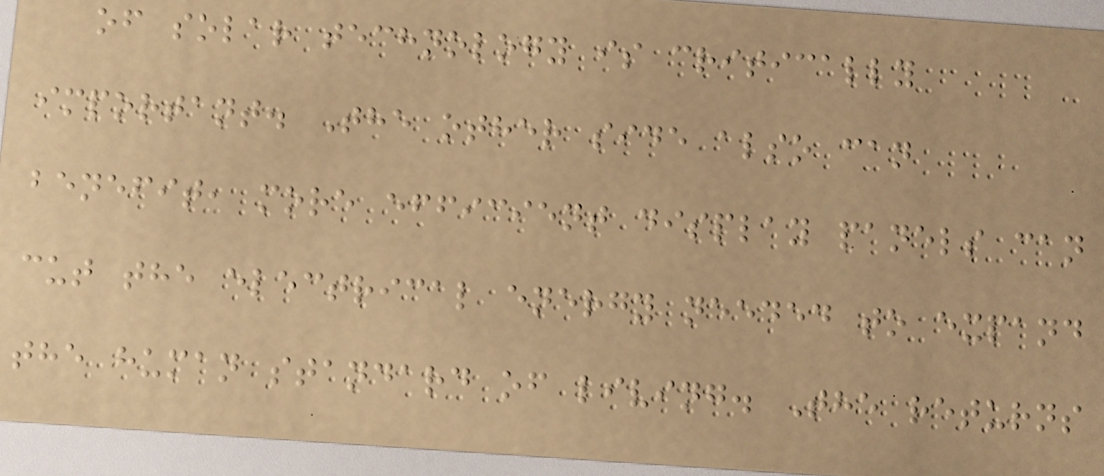of solar technology is critically
important. The other side also can
benefit, more efficient display panels can
cut the electrical energy needed to expand
the human standard of living. The returns
